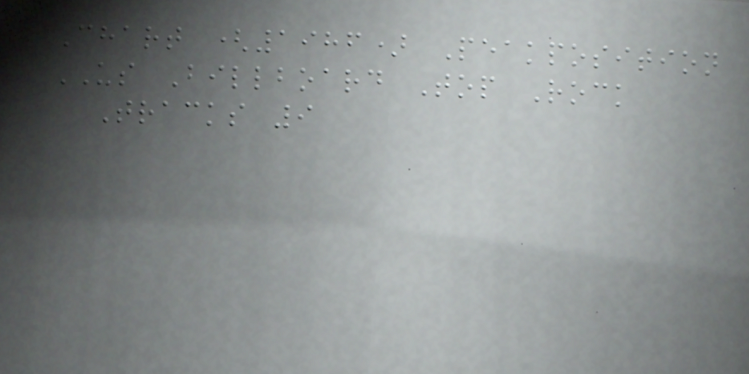Chart (1986) Peakposition
US Billboard Top Rock
Tracks 9
